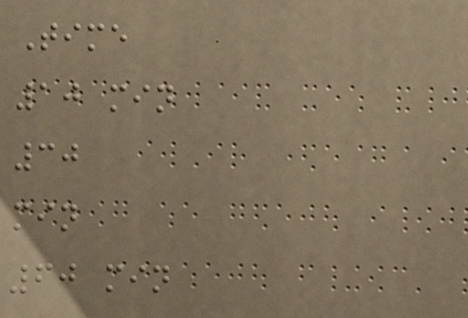Time
10 min
30
min
60 min
